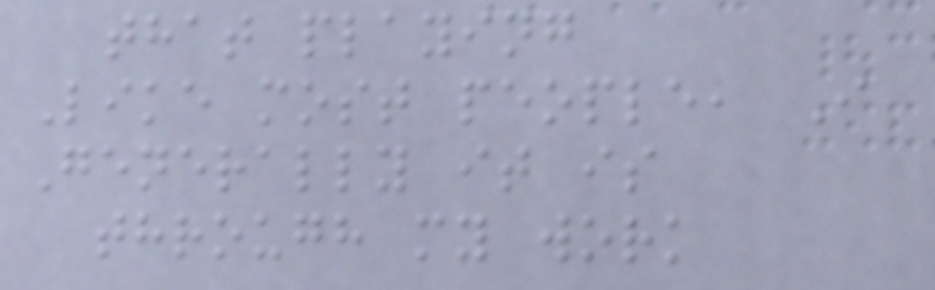that playing
Like most people, I
Generally it is
through my work
